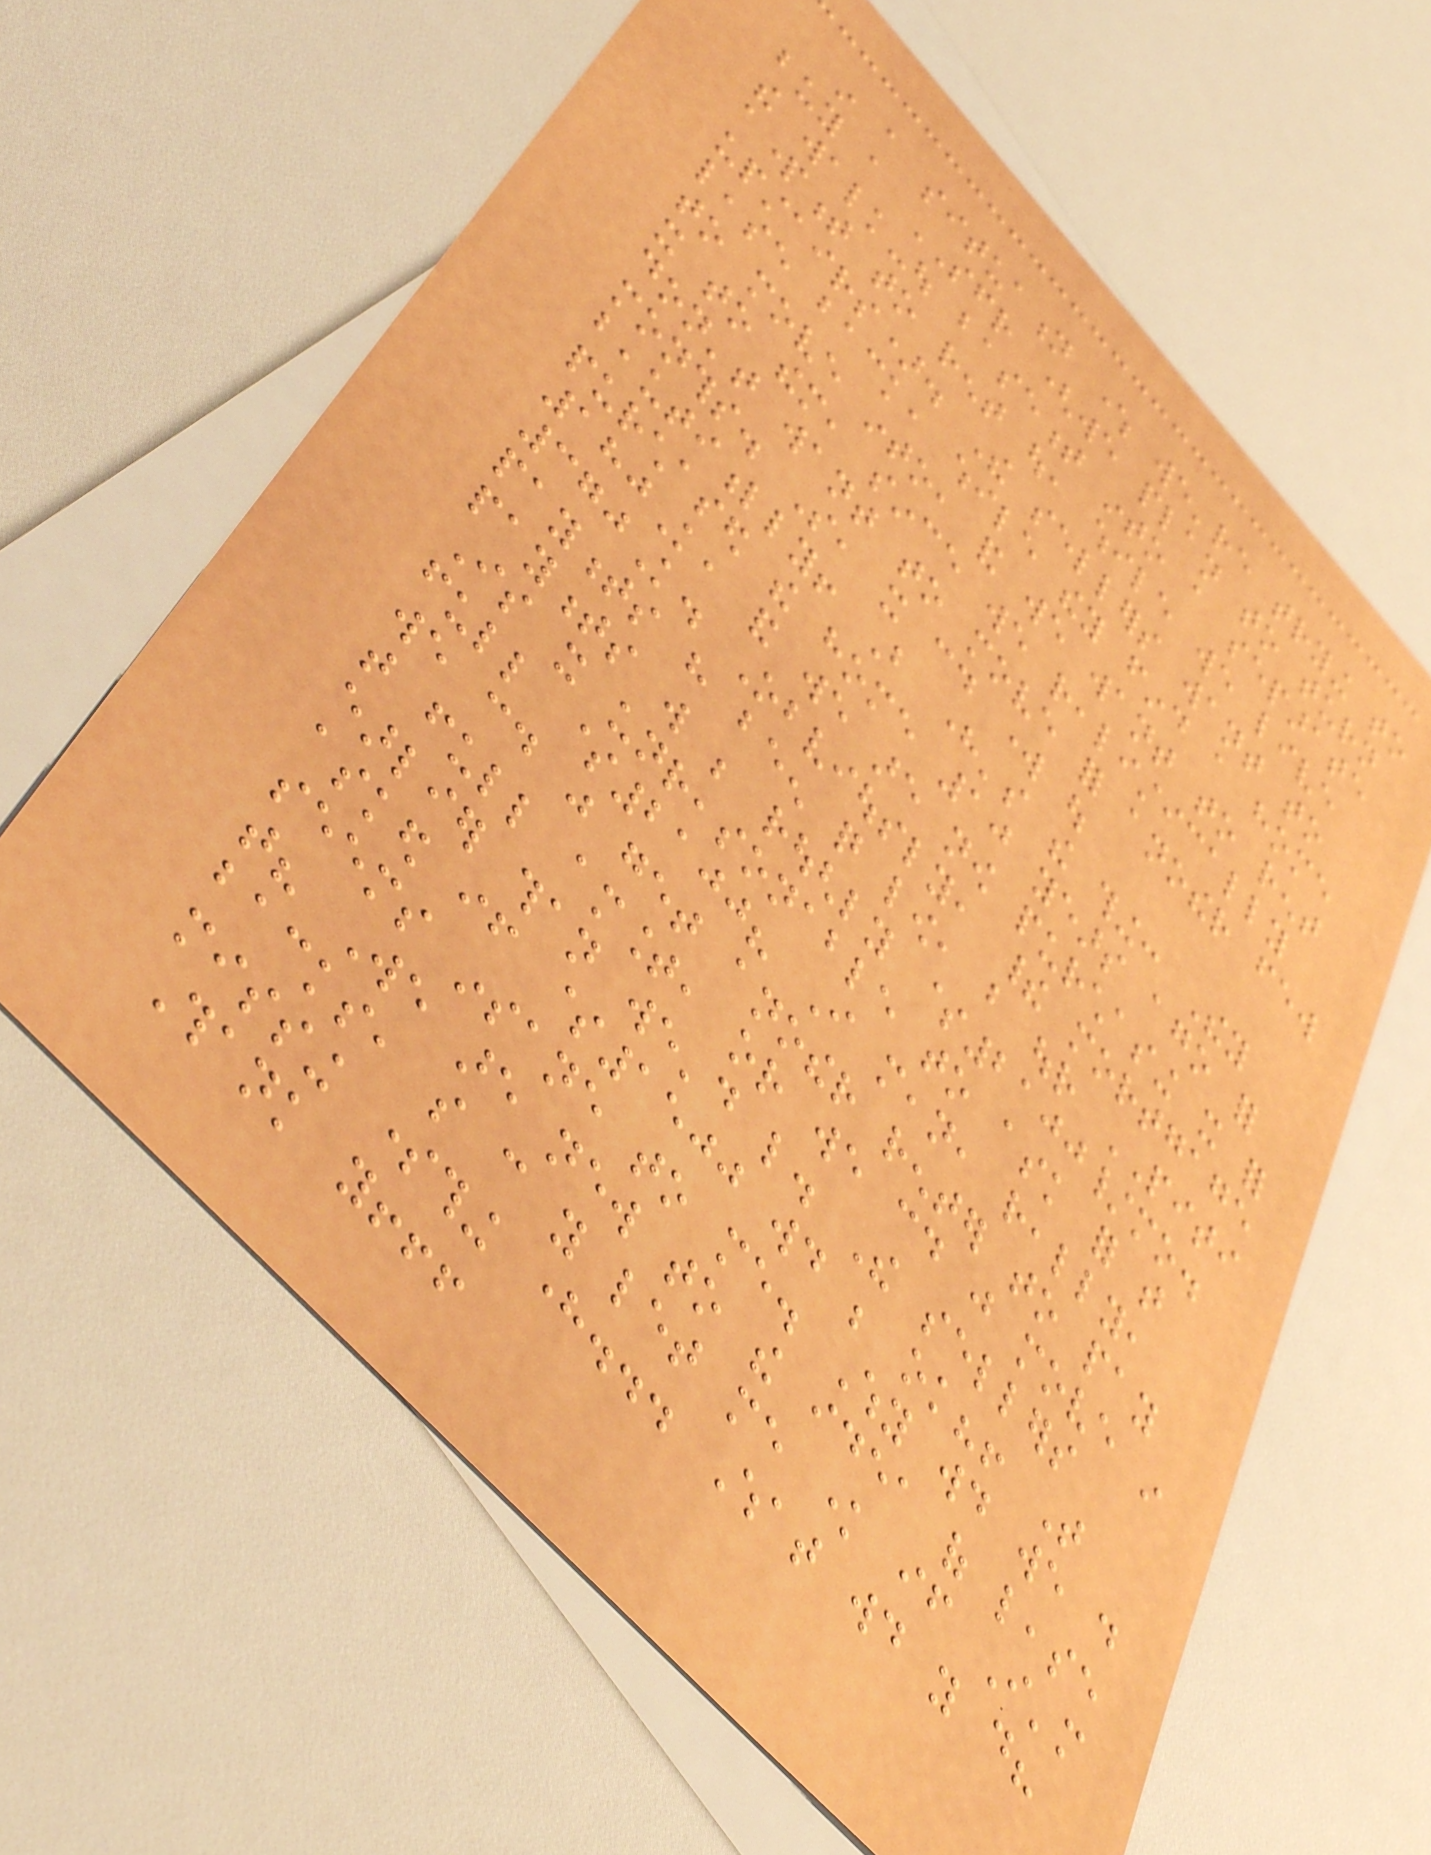in a situation where we're trying to
buy a SFR (we plan to turn
the walk-out basement into a separate
apartment to rent out, while we live
upstairs). The sellers want to
lease back, while they find a home
to move into, and we want to rent
it to them, since we realistically
don't want to move for another few
months. So, it could work out
beautifully! But here's the thing: They
purchased the home 10 years ago for
180K, and we are now purchasing it for
370K. Obviously, their mortgage
payments have been quite low, but our PITI
payments will be roughly $2100/mo.
Is it unreasonable to ask for that
full $2100? I mean, really,
we could just get another renter to pay
that full amount, or we could just move in
earlier than we'd like. The sellers
asked if $1500 would be ok?! That
seems insane to me. Why would we do
that? We are new to the idea of lease
backs, so can you let me know if I'm
missing something here... What would you do?
Thank you!!!
